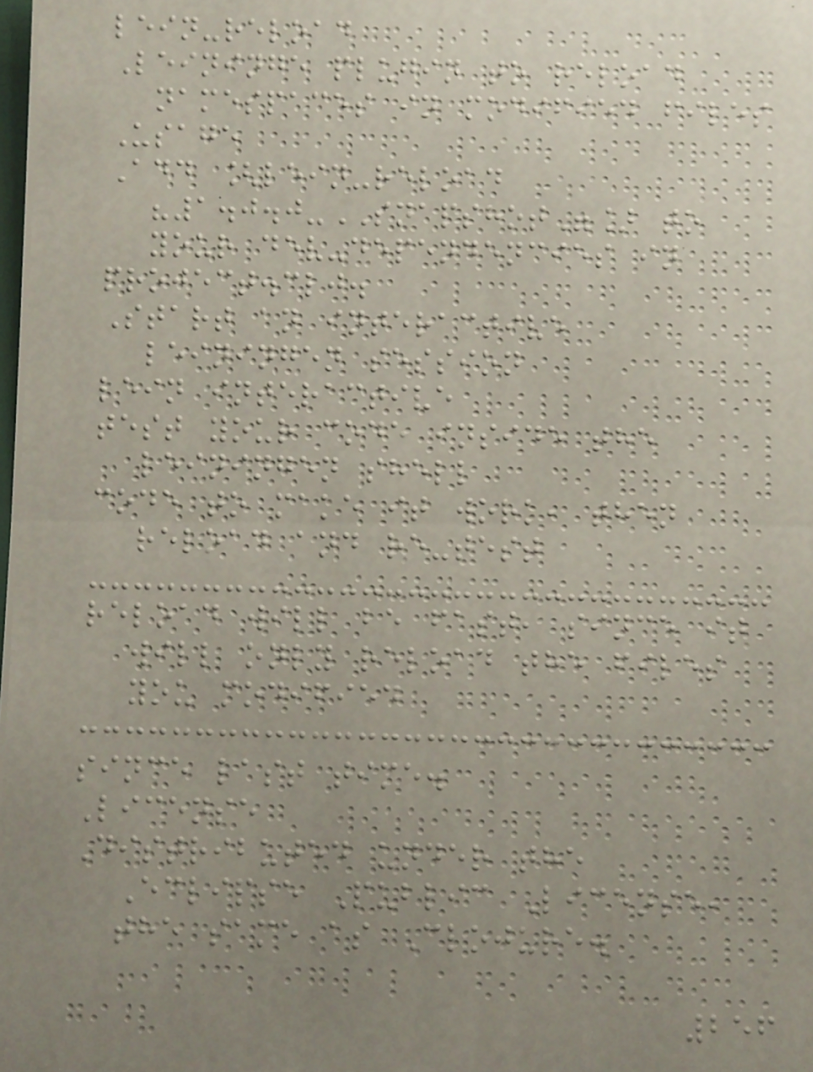lein-reload
Leininge plugin to reload
namespaces in modified files
Usage
Add [lein-reload
"1.0.0-SNAPSHOT"] to
your dev-dependencies in
project.clj.
Start an interactive
leiningen session
lein interactive
test your code inside the
leiningen shell
code to make it work, then
reload and re-test
reload will be fast, since it
will only reload the files
you modified
since last time.
License
Distributed under the
Eclipse Public License,
the same as Clojure.
256
